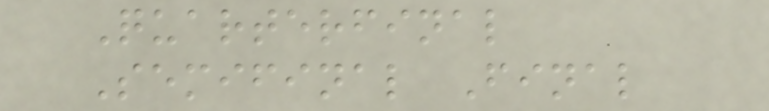Quarterfinal
Semifinal Final
